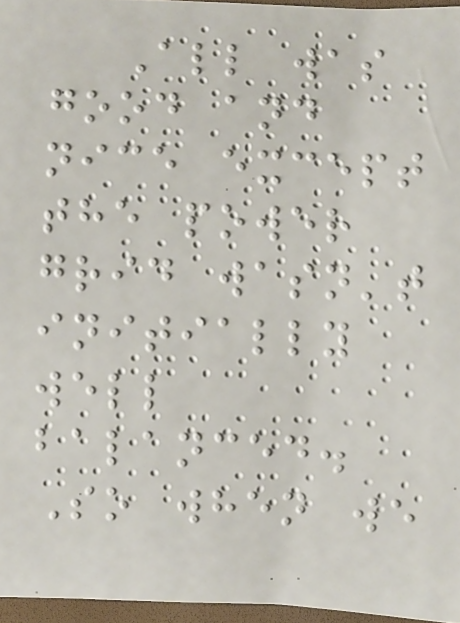All was
good and
nice except
the power
grid wasn't
initially
well
balanced.
So when we
